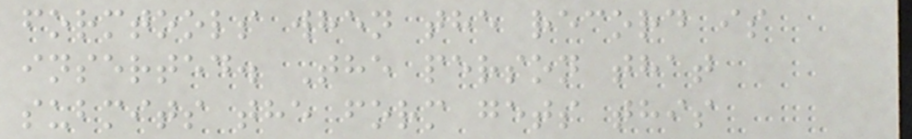formtools when the record is
inserted. The person that
submits the form gets this
